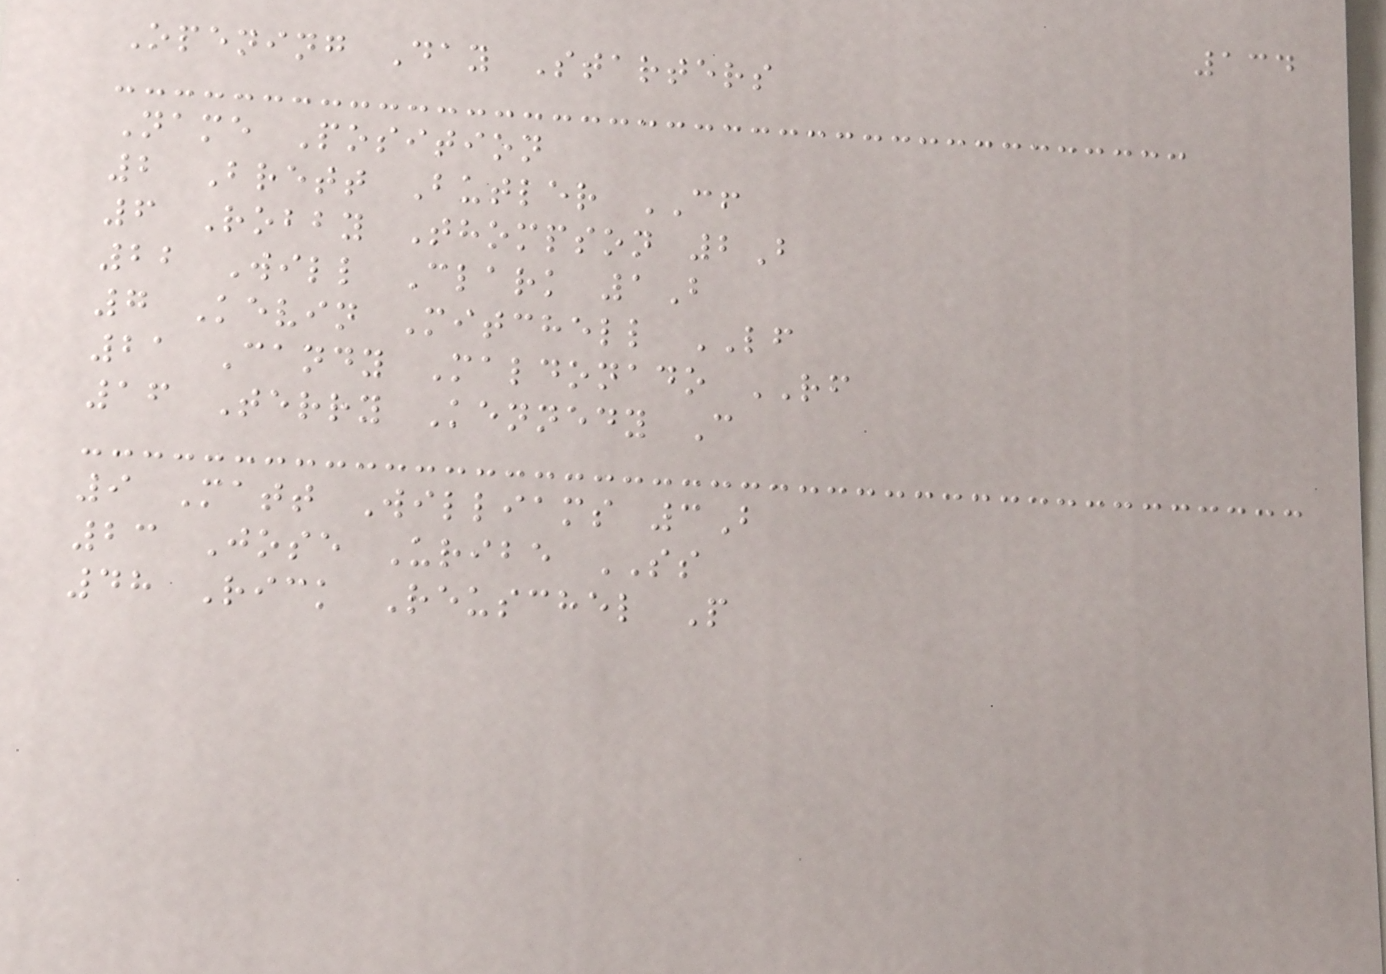134
Opening Day Starters
Name Position
2 Brett Butler CF
6 Robby Thompson 2B
22 Will Clark 1B
7 Kevin Mitchell LF
21 Candy Maldonado RF
16 Terry Kennedy C
9 Matt Williams 3B
23 Jose Uribe SS
48 Rick Reuschel P
